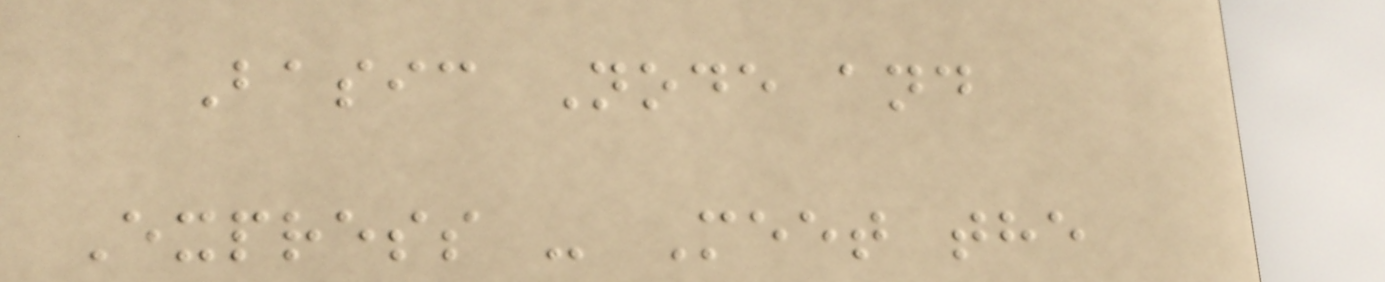Basic Node and
Express - Meet the
